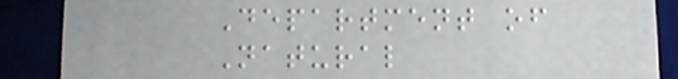Department of
Natural
